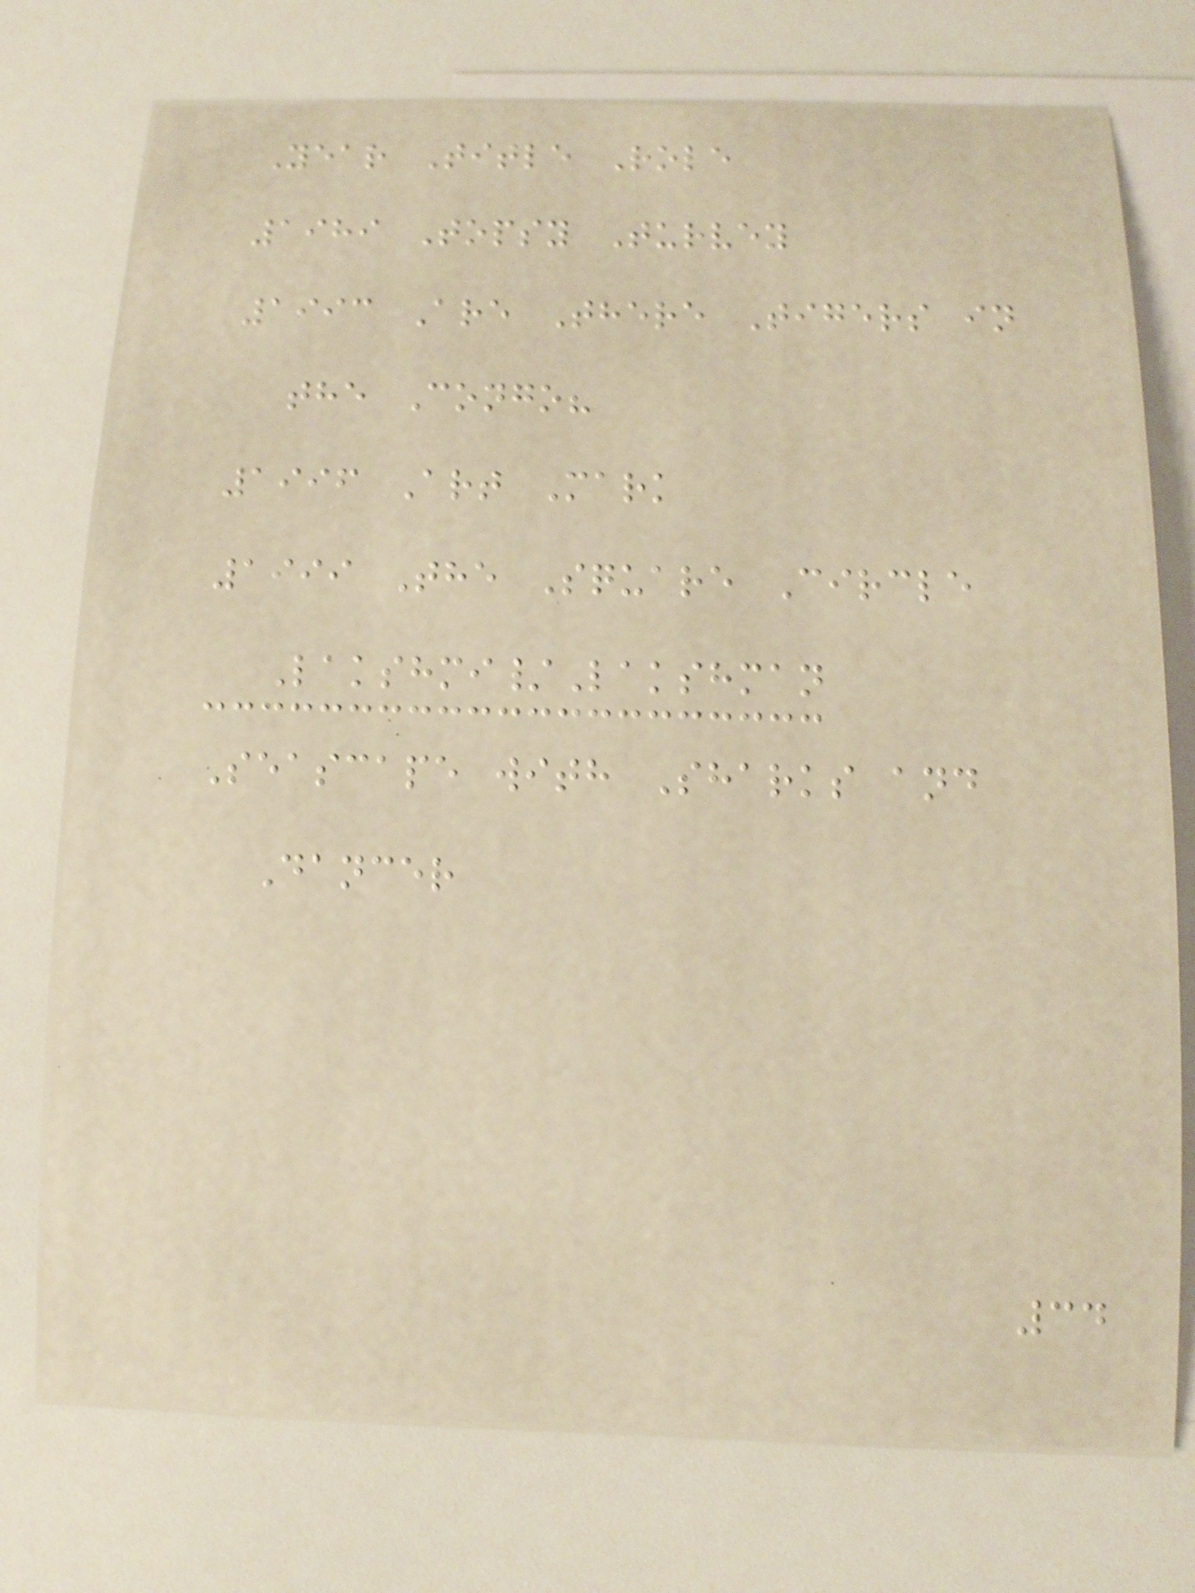Year Title Role
1989 Topsy Turvey
1993 Are There Tigers in
the Congo?
1996 Art Mark
1999 The Square Circle
Lakshmi/Lakshman
Seascape with Sharks and
Dancer
34
